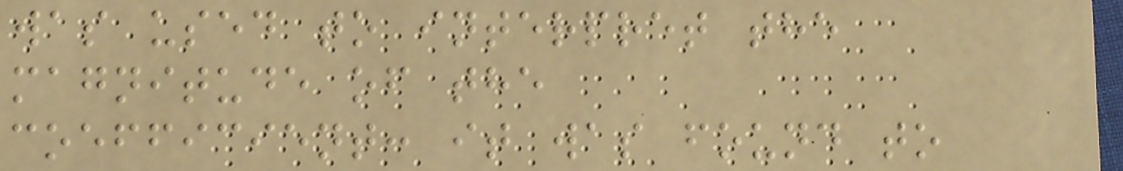was used to interpret the
magnitude of the
coefficient: it was found to
